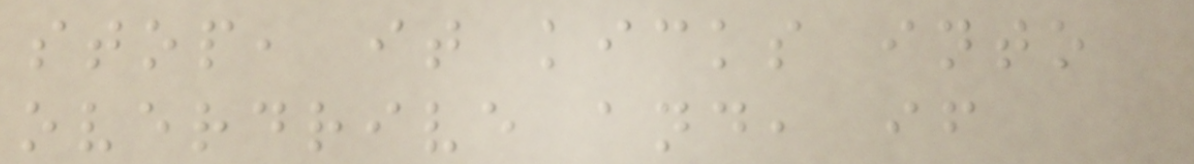stop, it kicks into
overdrive and, if
